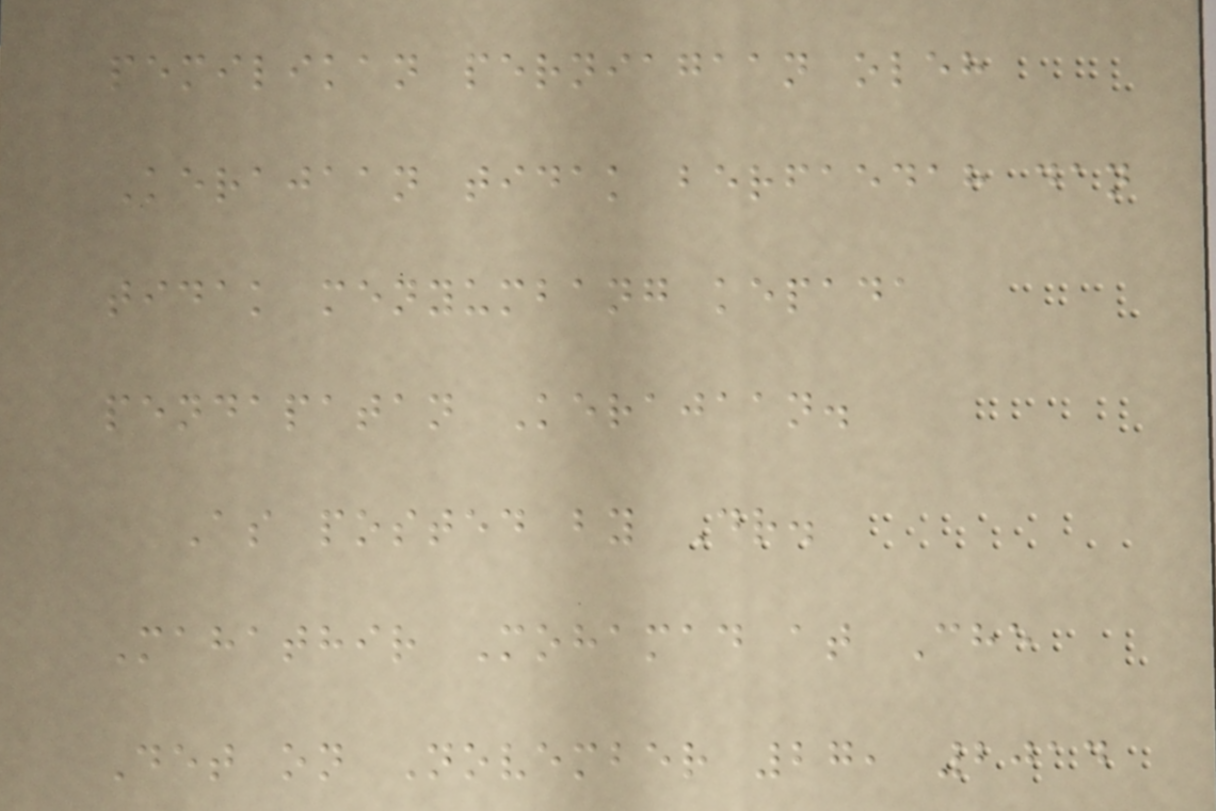pemilikan perniagaan oleh
Kerajaan tidak berfaedah dan
tidak menyumbang kepada
pendapatan Kerajaan.
As posted by Dr.
Mahathir Mohamad at Che
Det on November 27, 2014
